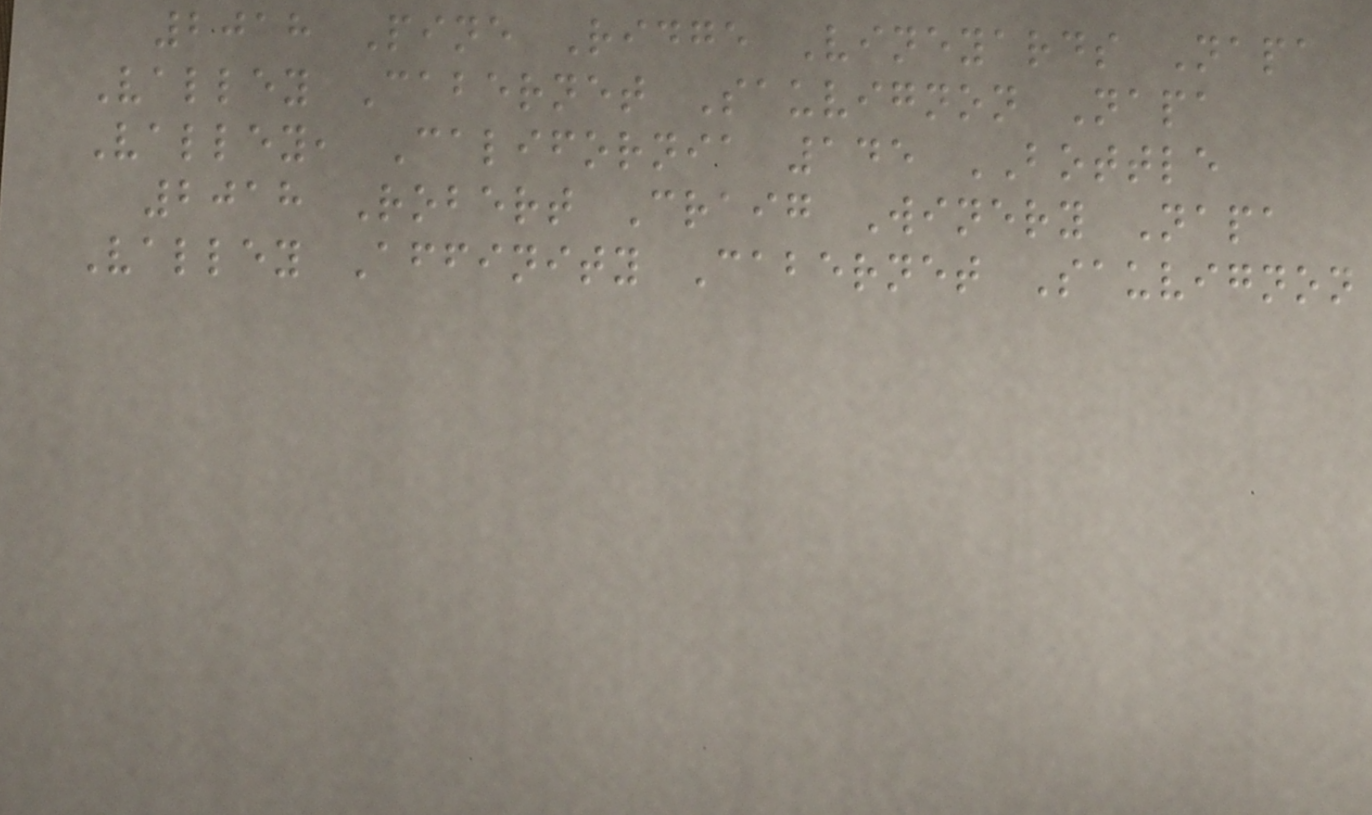2018 Pine Ridge Vineyards Napa
Valley Cabernet Sauvignon Napa
Valley, California 145 BOTTLE
2018 Robert Craig Winery Napa
Valley Affinity Cabernet Sauvignon
